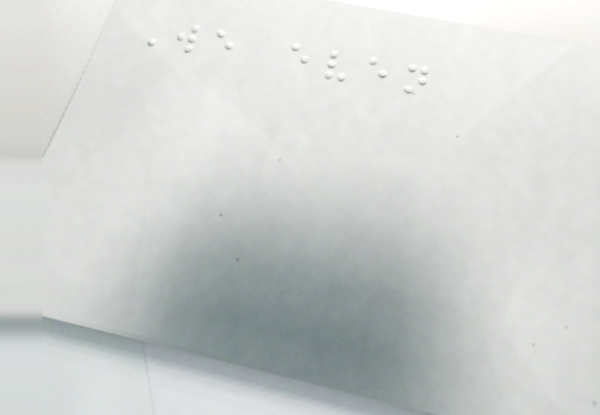We even
